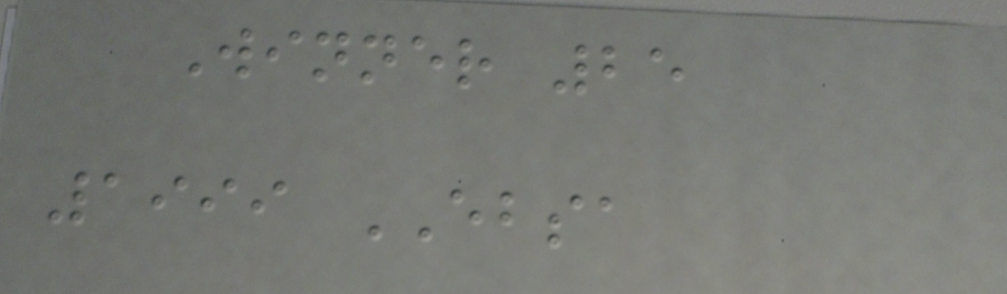Winner 25
1999 EBSA
